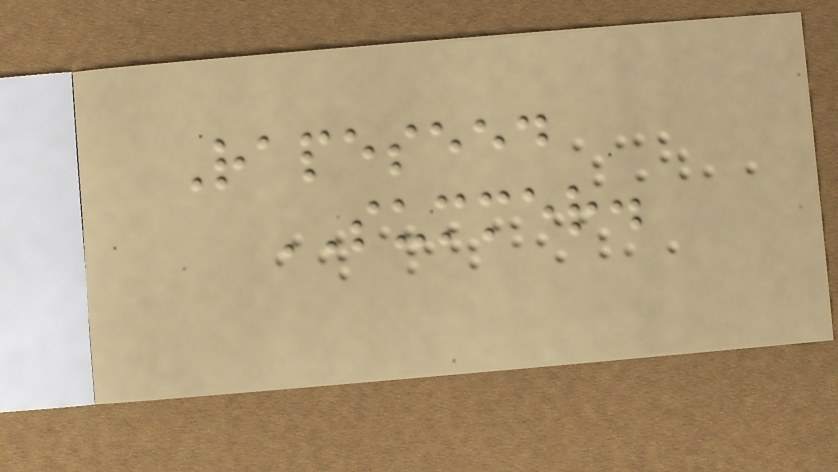Rapeseed
SUMMER.
